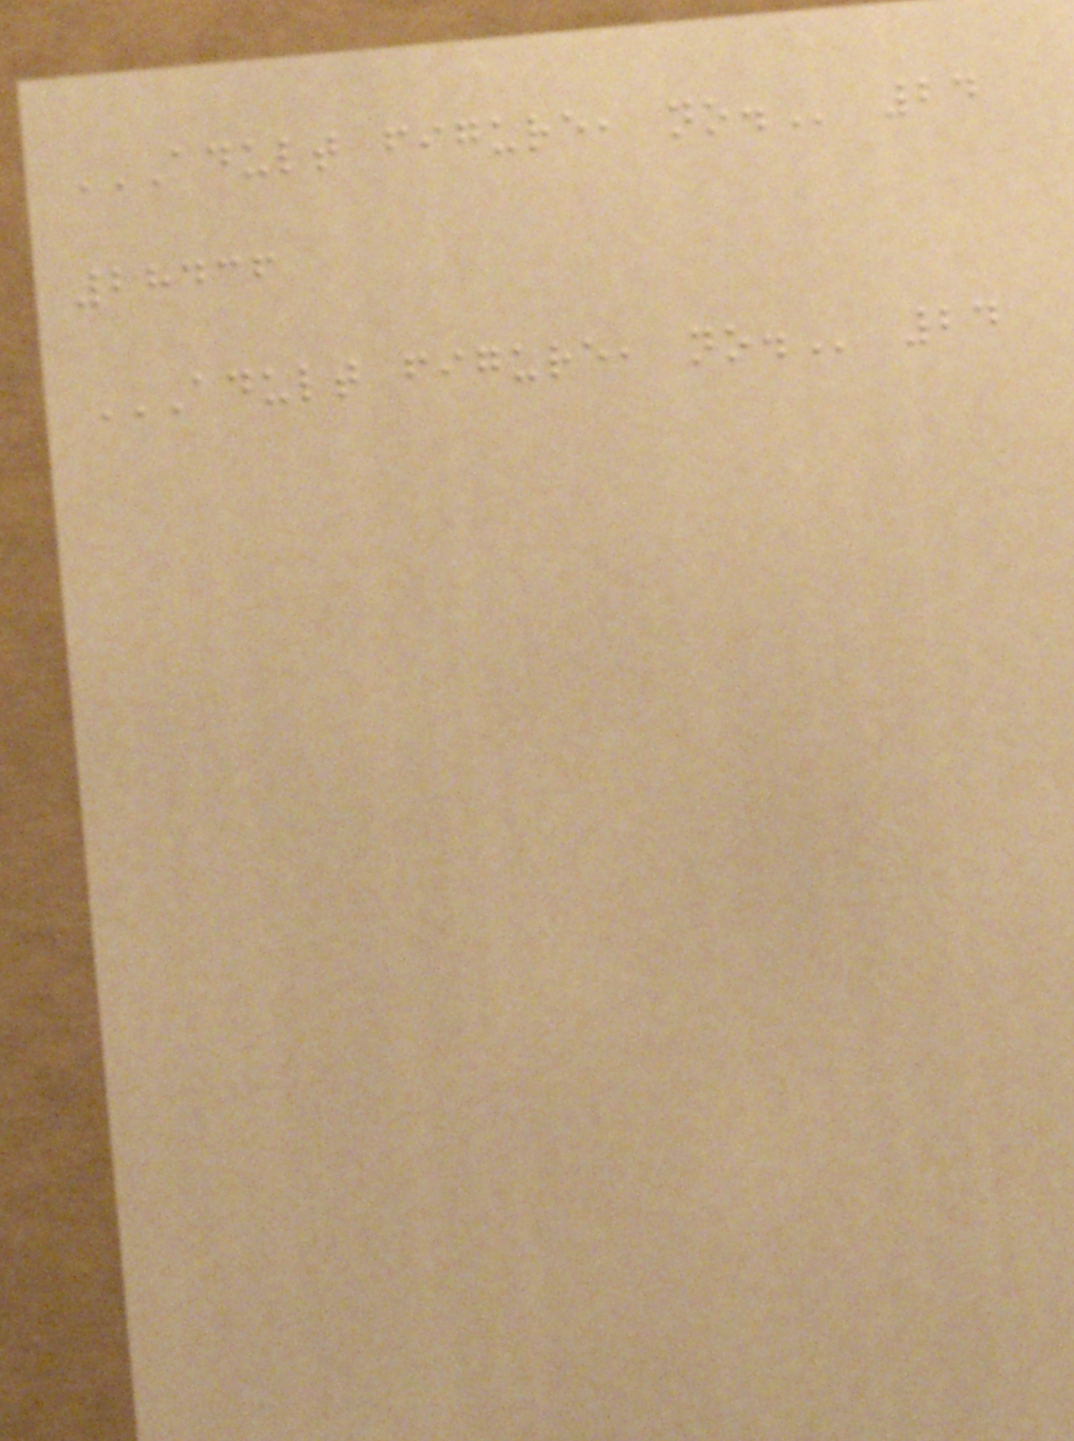ADULT FIGURE, NO. 24
28436
ADULT FIGURE, NO. 24
